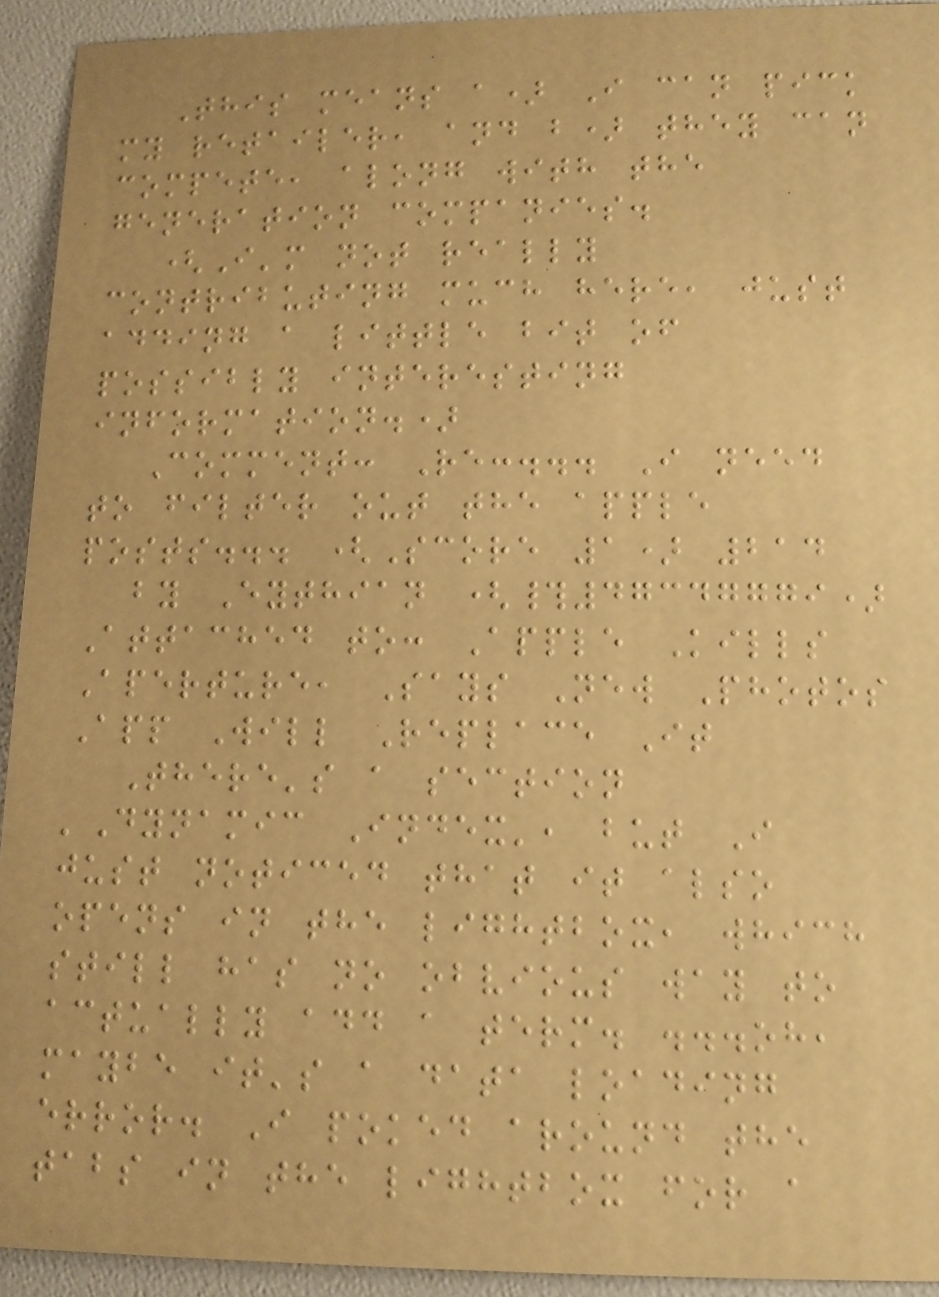This means a) I can pick
my retailer, and b) they can
compete, along with the
generation companies.
(I'm not really
contributing much here, just
adding a little bit of
possibly interesting
information.)
Comment: Re:... I need
to filter out the apple
posts... (Score 1) 214
by Eythian (#47347779)
Attached to: Apple Kills
Aperture, Says New Photos
App Will Replace It
There's a section
'Dynamic Index', but I
just noticed that it also
opens in the lightbox, which
still has no obvious way to
actually add a term. ...oh,
maybe it's a data loading
error. I poked around the
tabs in the lightbox for a
